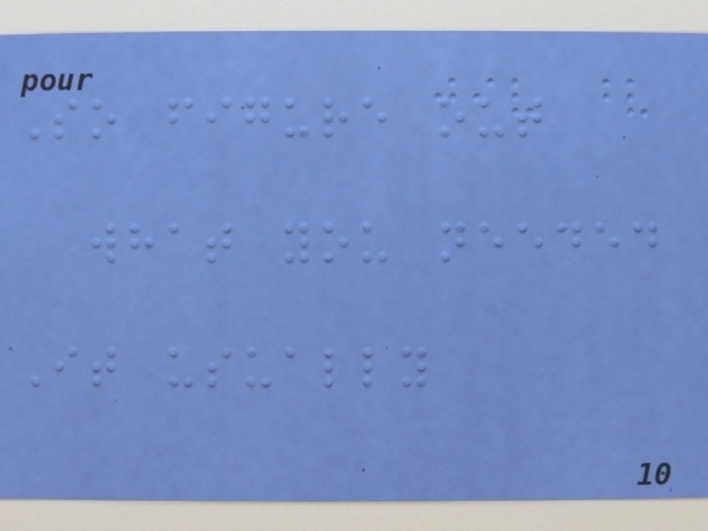So figure out
what you needed
It usually
